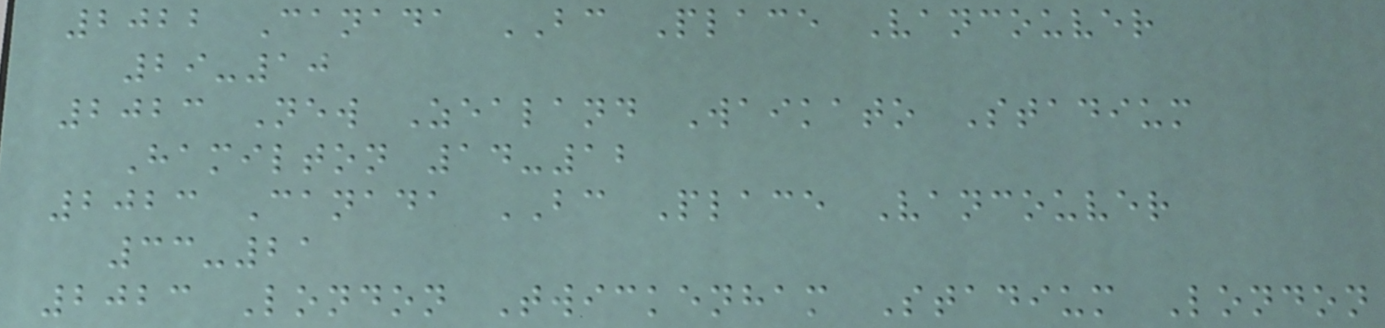2022 Canada BC Place Vancouver
29-10
2023 New Zealand Waikato Stadium
Hamilton 14-12
2023 Canada BC Place Vancouver
33-21
2023 London Twickenham Stadium London
